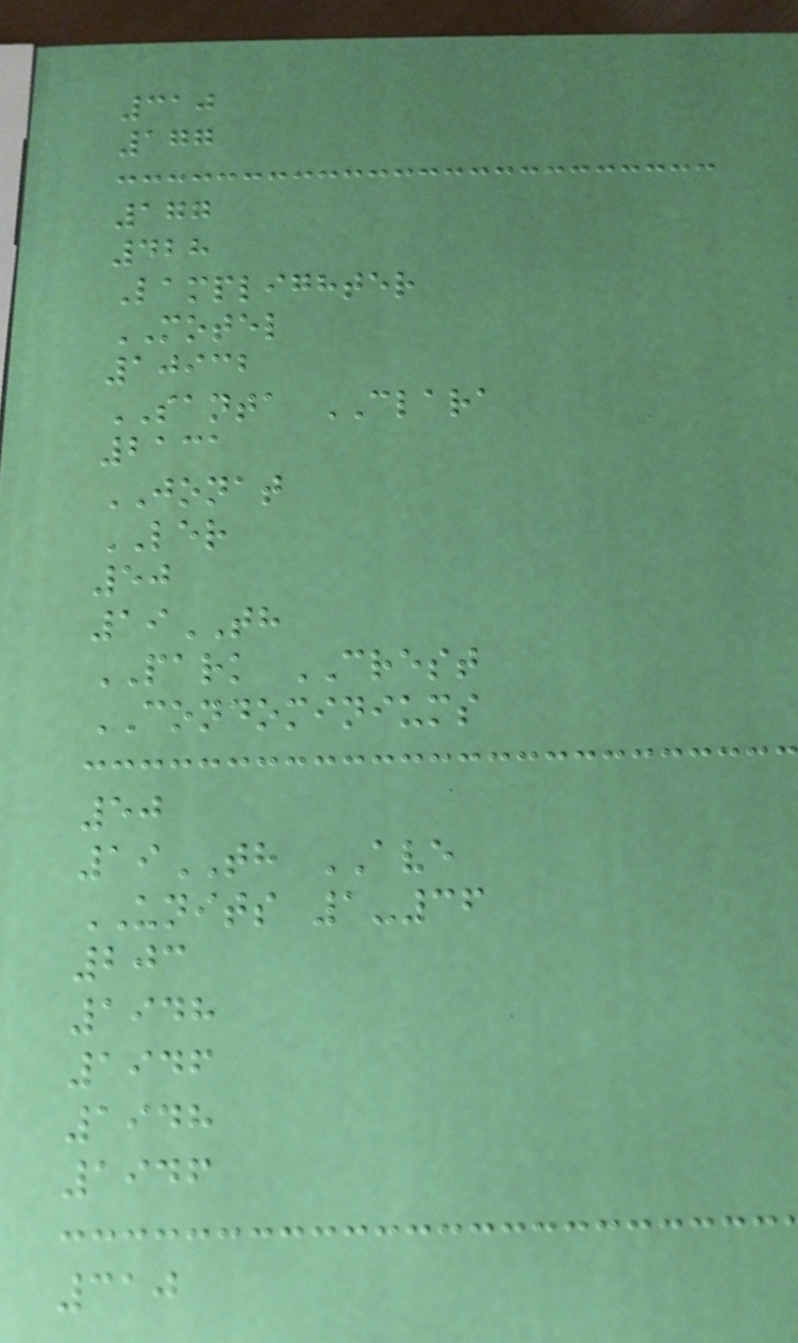310
177
177
428
Lamplighter
MOTEL
10932
SANTA CLARA
2131
JONAT
LER
50
19TH
PARK CREST
CONDOMINIUMS
50
19TH AVE
UNITS 1-36
203
1948
1946
1948
1946
310
